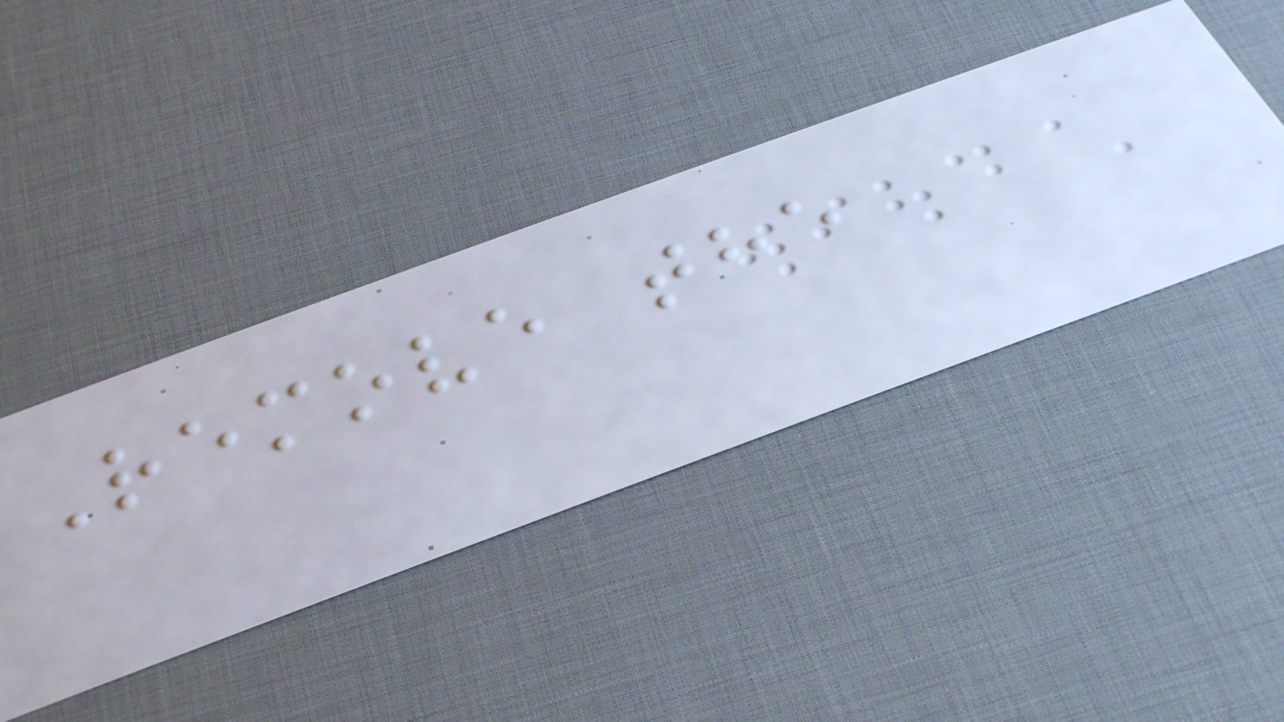Remove the
